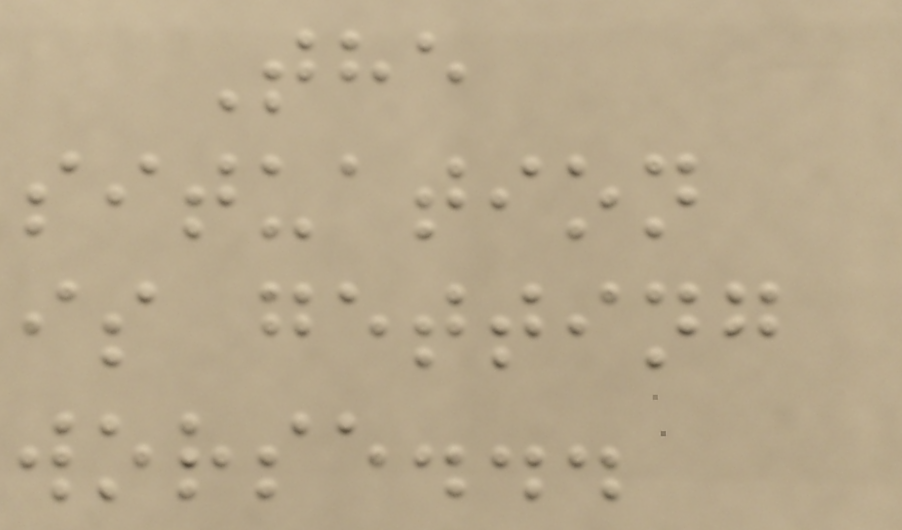The
situation
is getting
worse...
